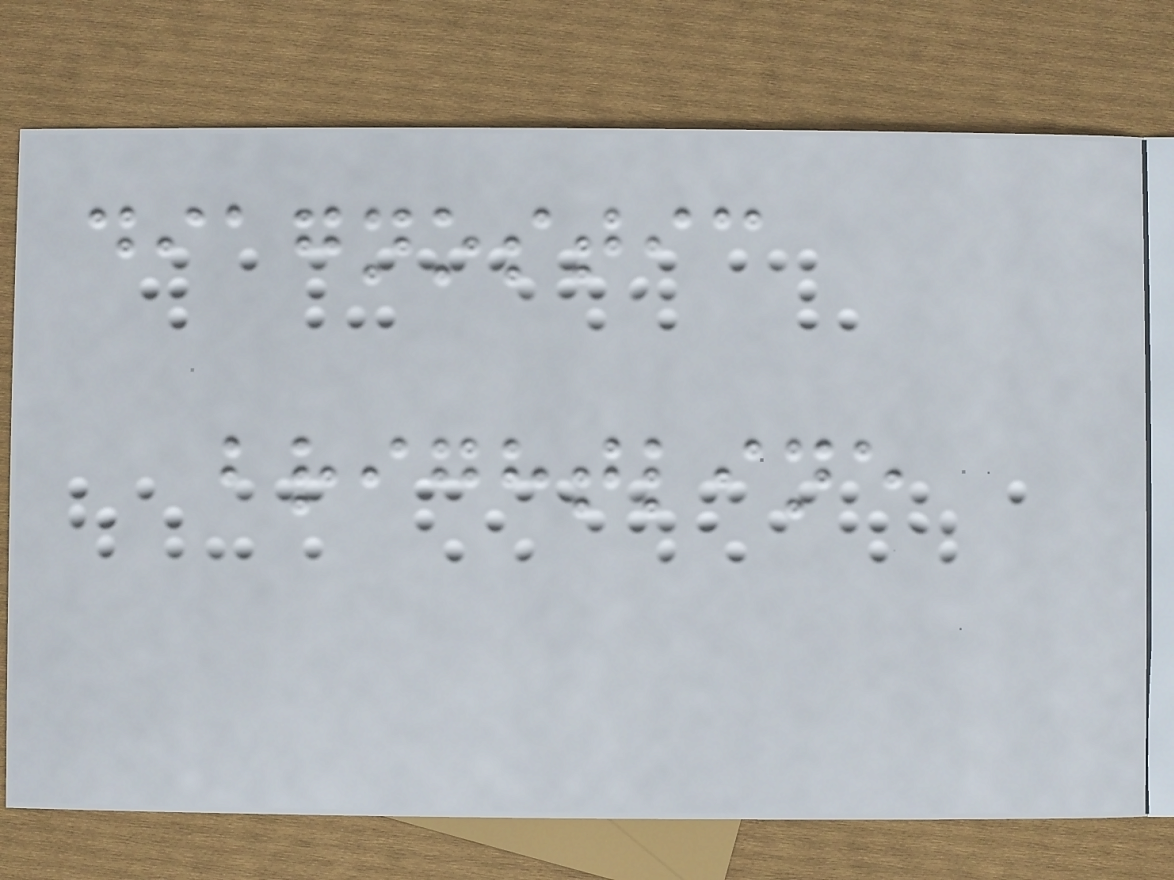diagnostic
brightline
